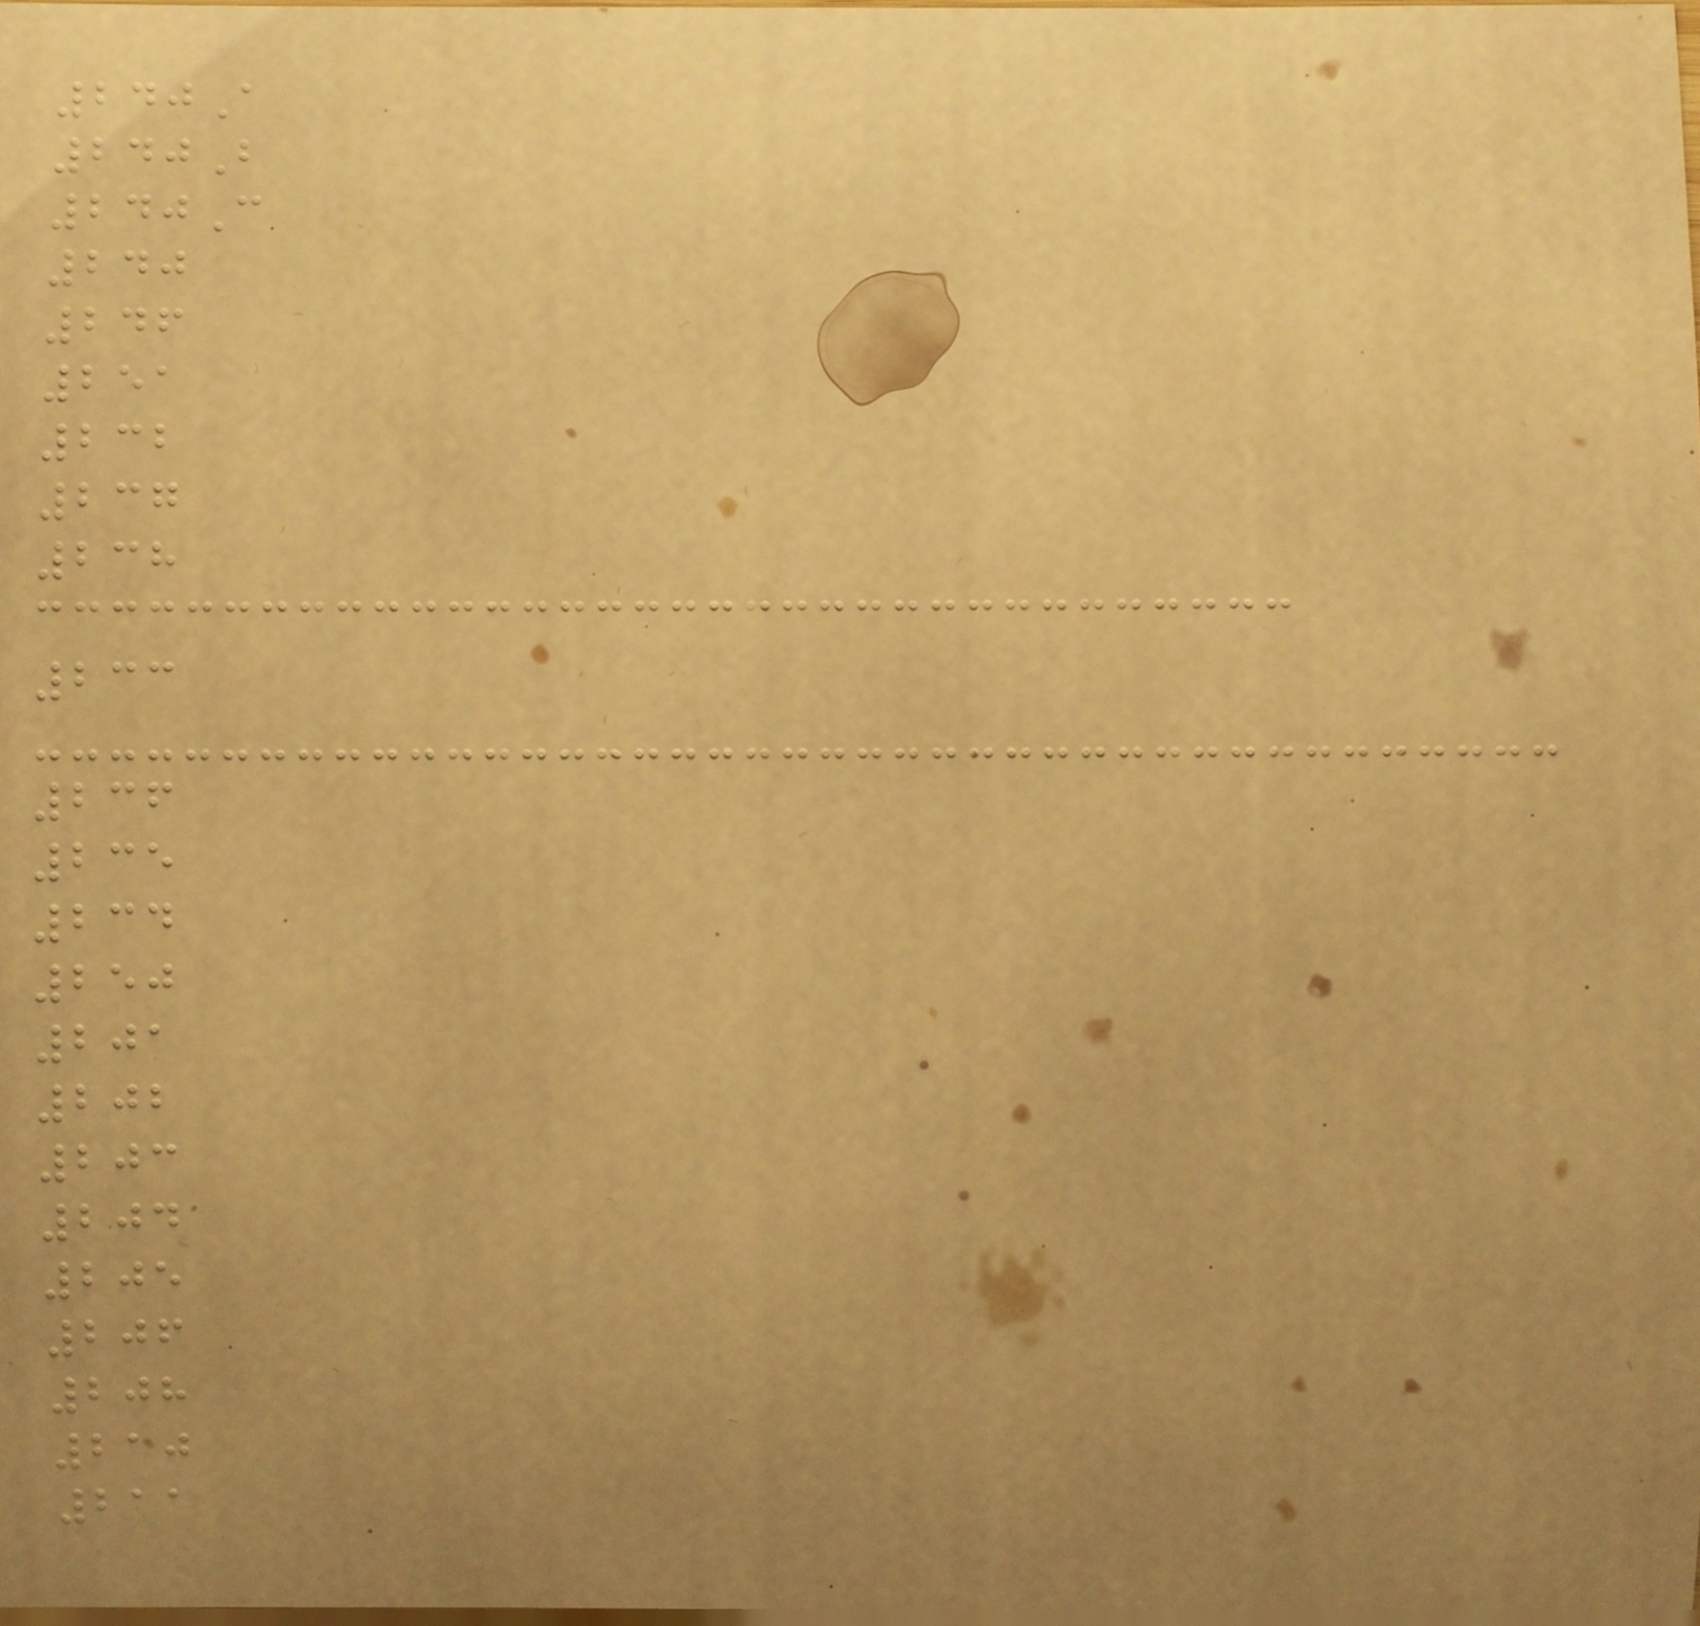240A
240B
240C
240
246
251
232
237
238
233
236
235
234
250
201
202
203
204
205
206
208
210
211
